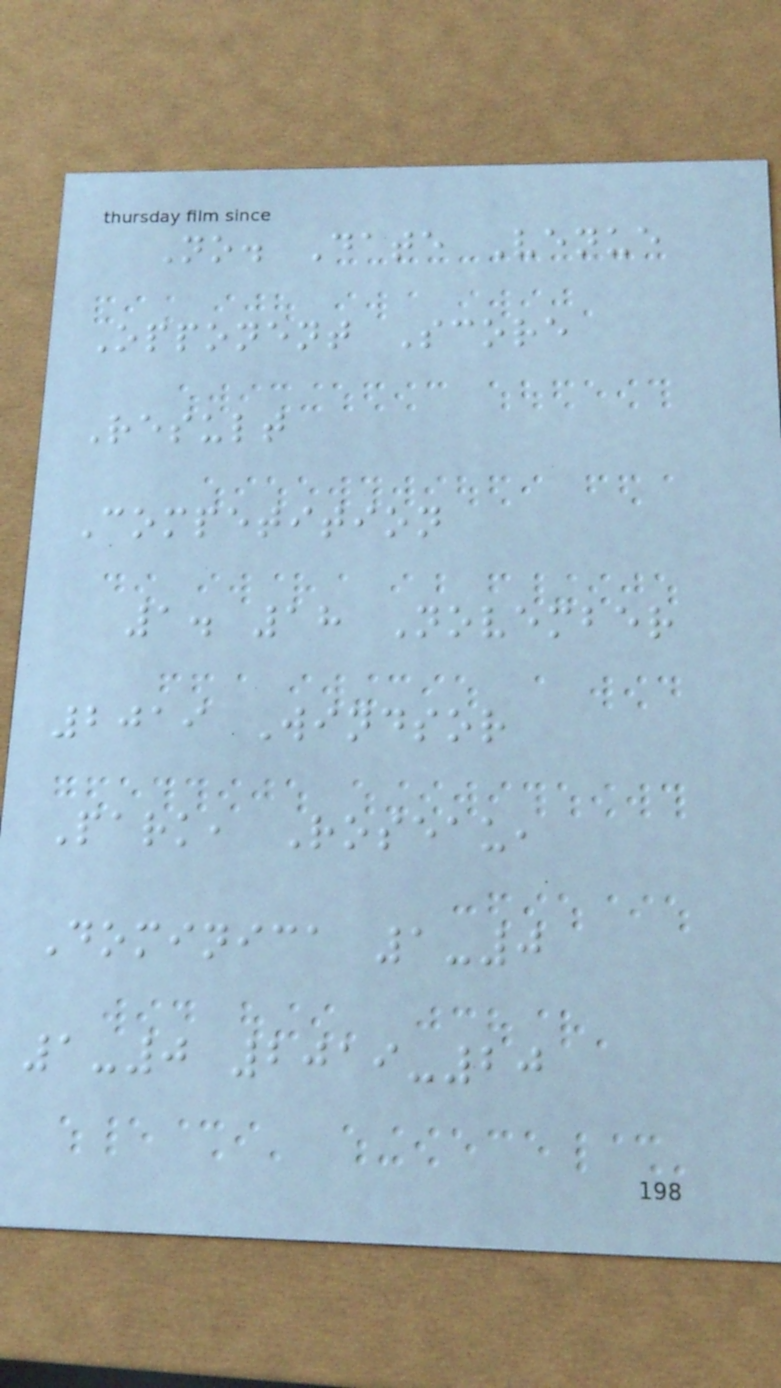No. Date Venue
Opponent Score
Result
Competition
1. 18 November
2019 Windsor
Park, Roseau,
Dominica 1-0
1-0 2019-20
